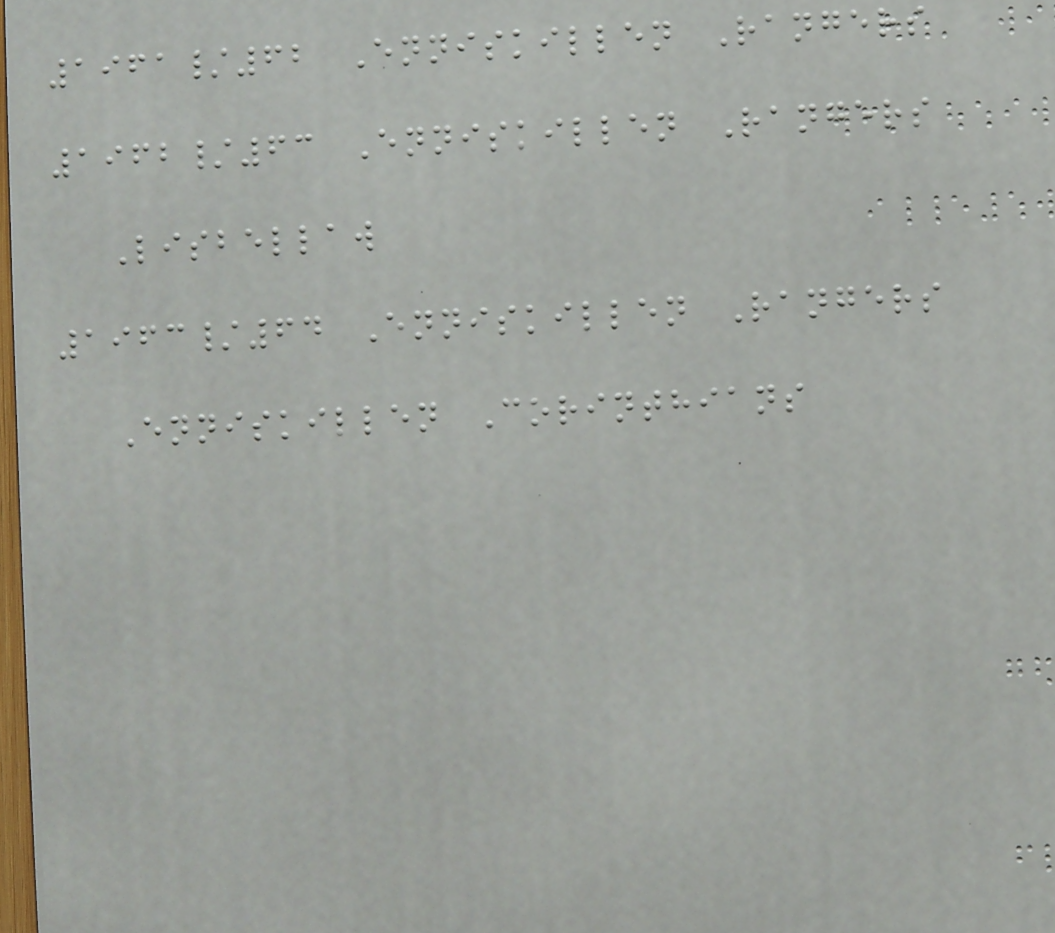1961/62 Enniskillen Rangers
1962/63 Enniskillen Rangers
Lisbellaw
1963/64 Enniskillen Rangers
Enniskillen Corinthians
